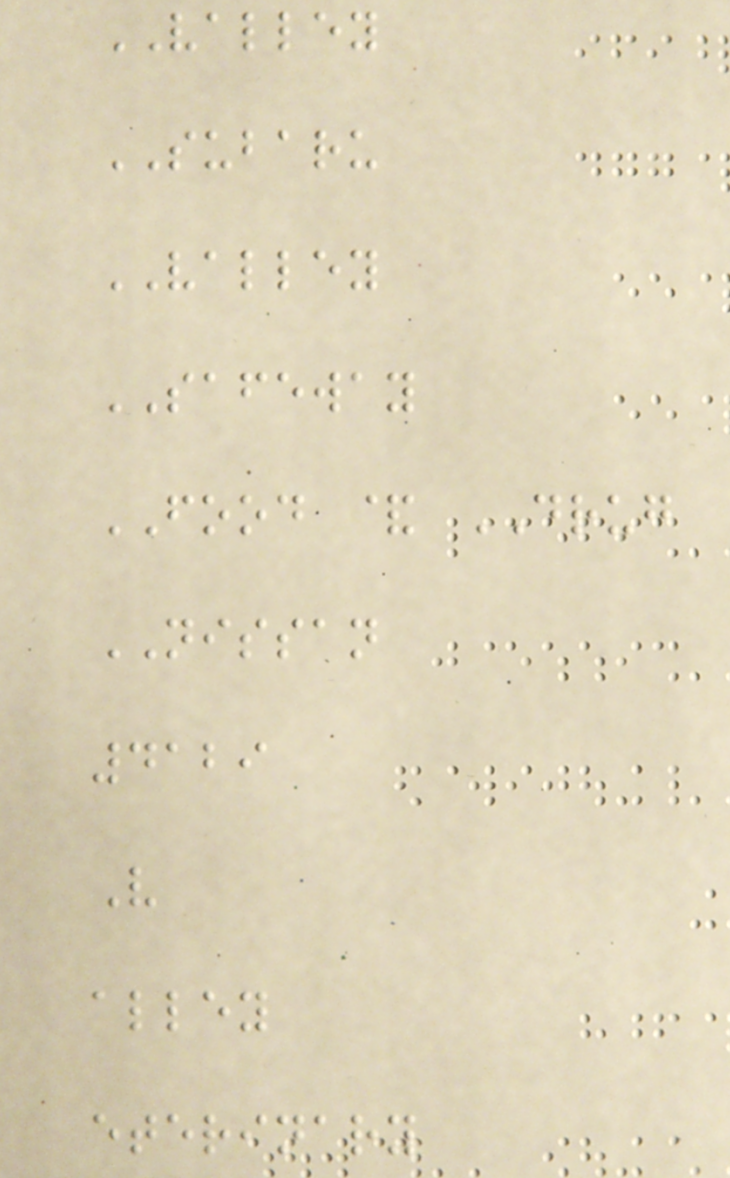VALLEY
SUBARU
VALLEY
SAFEWAY
FOOD & DRUG
NISSAN
4129
V
alley
eterinary
